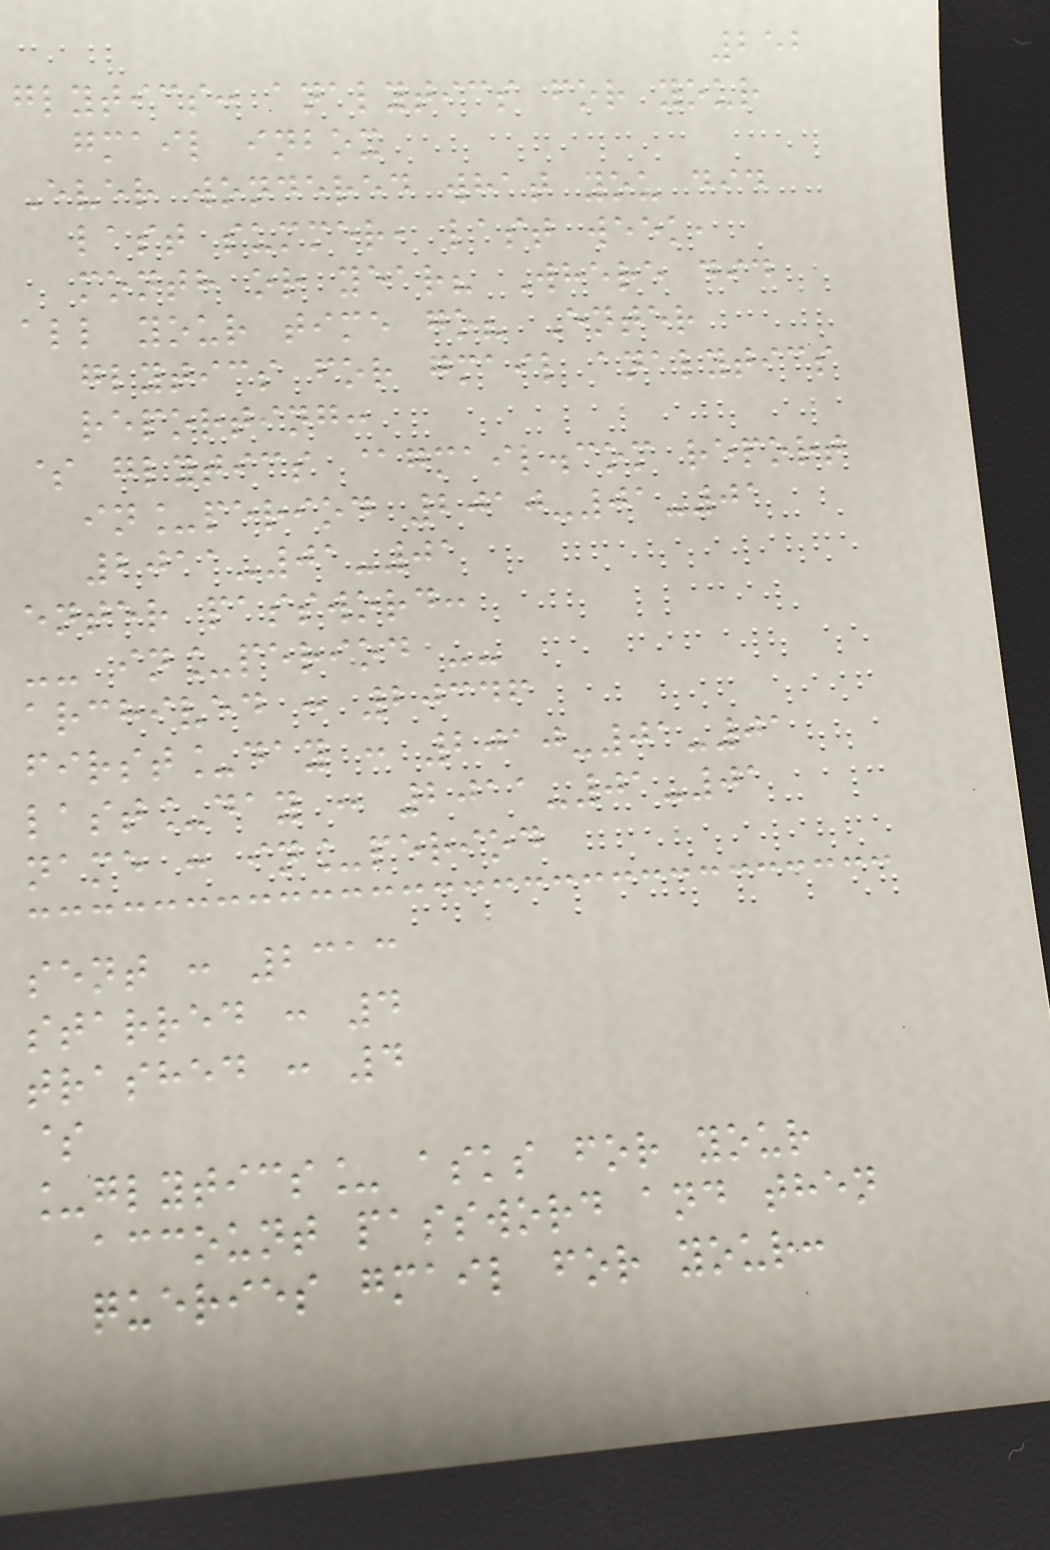252
glytics: analytics for your
gmail inbox
Ever wondered what you did
last summer, last week,
month or year? Where did
all your time go? Enter
glytics for gmail analytics
reporting:
$ glytics @gmail.com report
in_period 2010-01-01
2011-01-01
enter password:
-- in_period --
archived : 20346
first_day : 2010-01-01
last_day : 2011-01-01
name : in_period
sent : 2313
starred : 4
trashed : 4
$
_glytics_ asks for your
account password and then
queries gmail for your:
